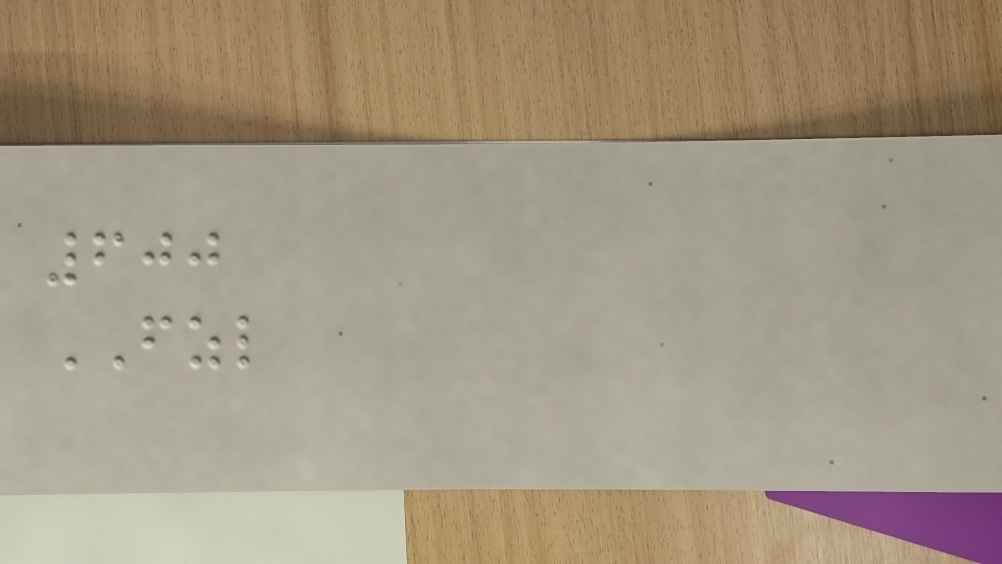600
FZL
